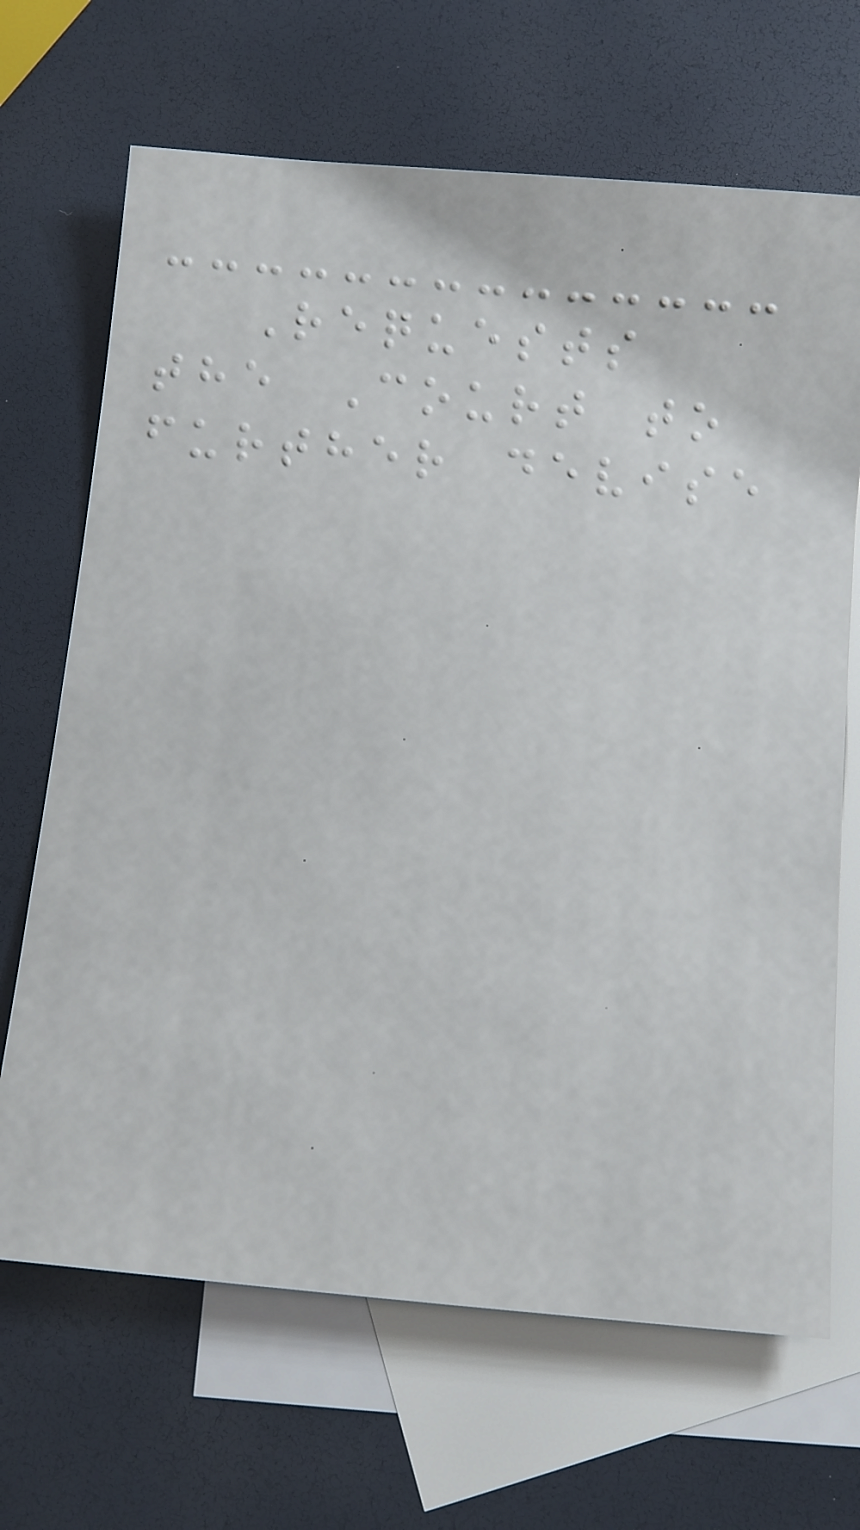Requests
the Court to
further devise
